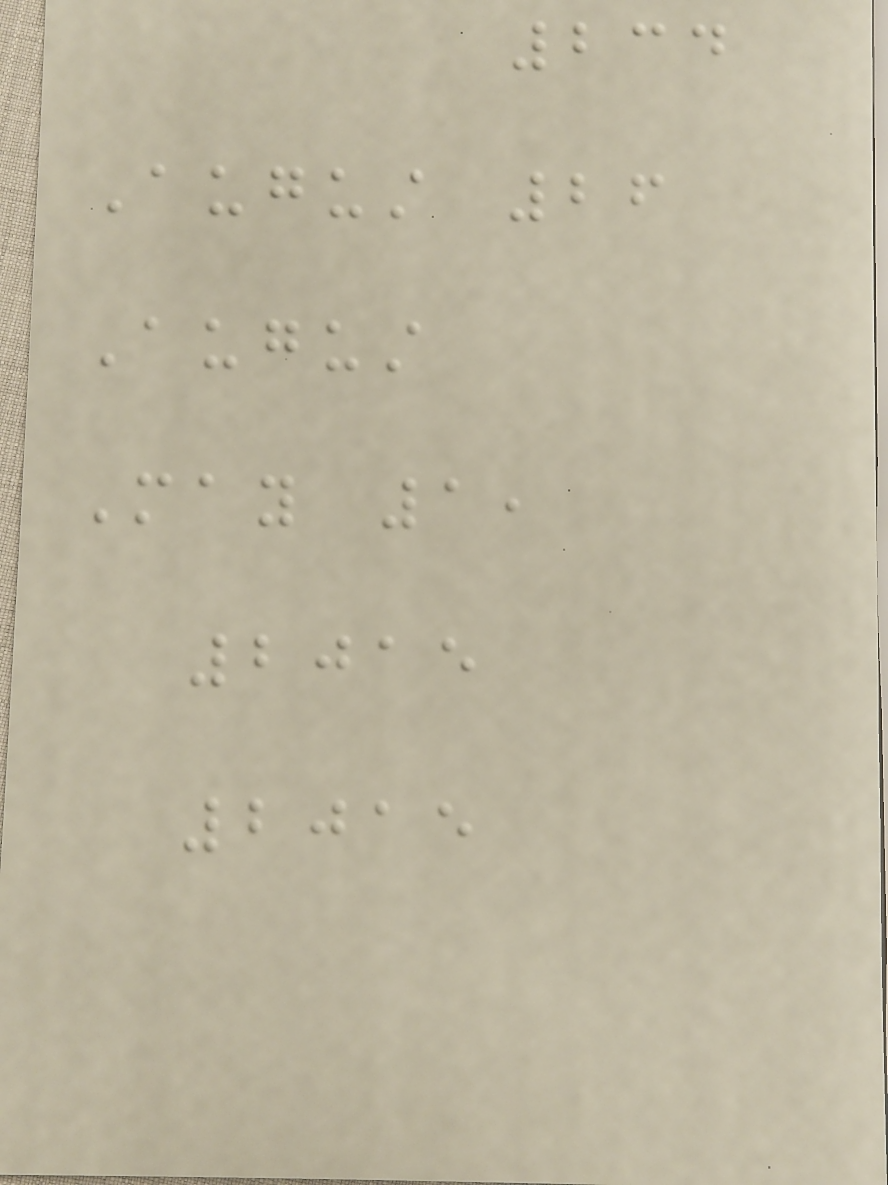234
August 26
August
May 1,
2015
2015
